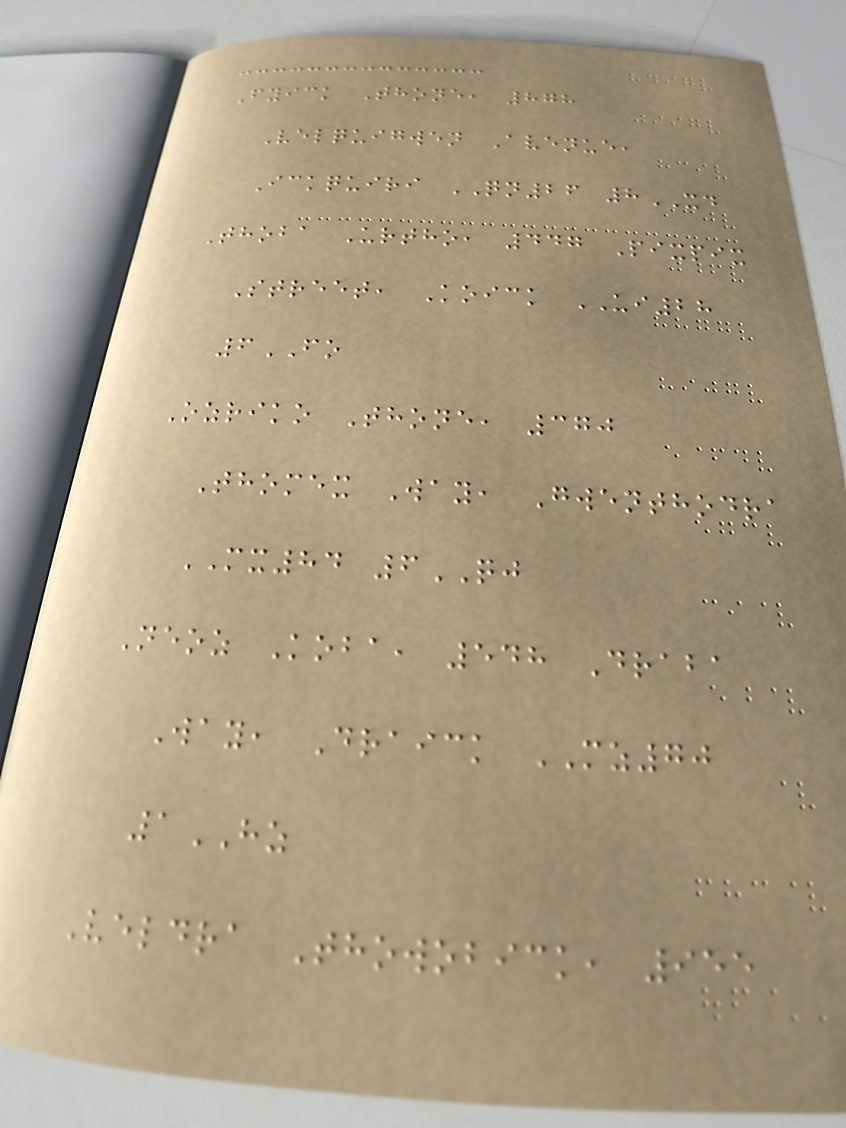Fyick Thone, 878
Velquigwen Avenue,
Ickquiri QN26 8XD
Thoba Urtho, 447 Pixpix
Street, Koick UI28
6FO
Ozriko Thone, 370
Thomex Way, Gwenthodra
MX84 6QJ
Neoz Koba, 548 Draba
Way, Draick MZ70
1HZ
Veldra Thowobick, 955
